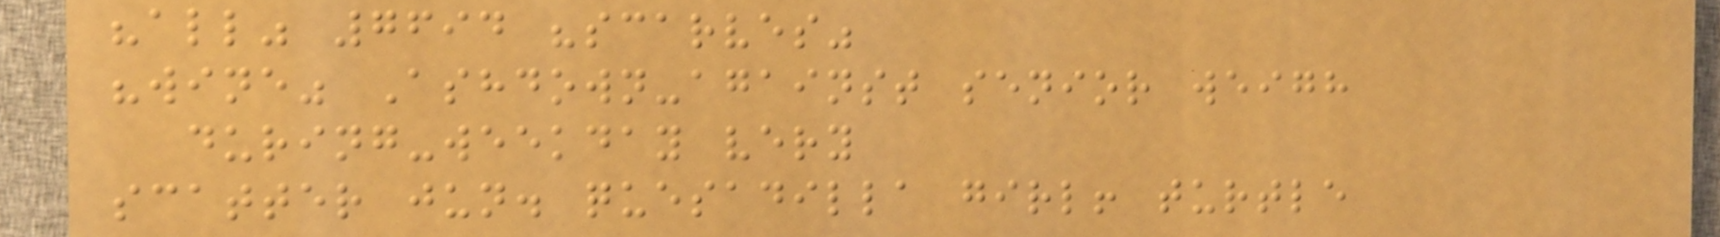"all" 7694 "scarves"
"wine" Ashdown-against senior weigh
during-weekday very
scatter jun. quesadilla girl! turtle
